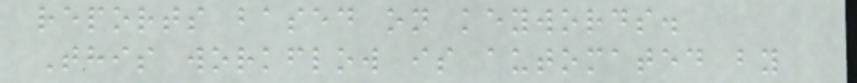reports based on keywords.
This workflow is automated by
